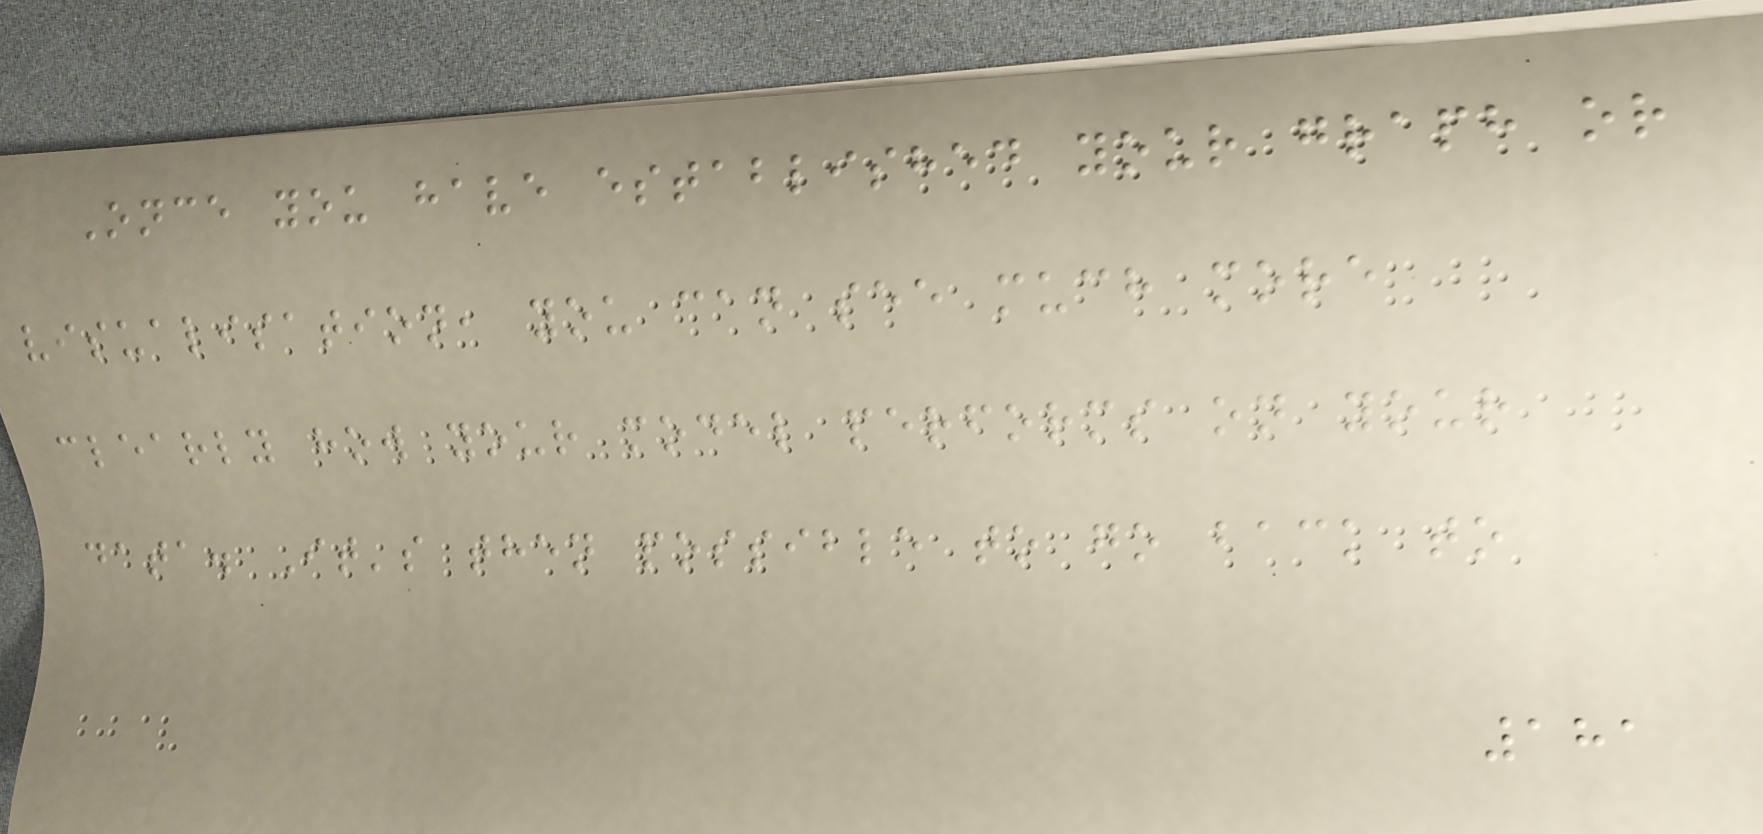Once you have established your graph or
visualisation, you can see much more
clearly how your model performs on your
data. It's then possible to go back to
181
